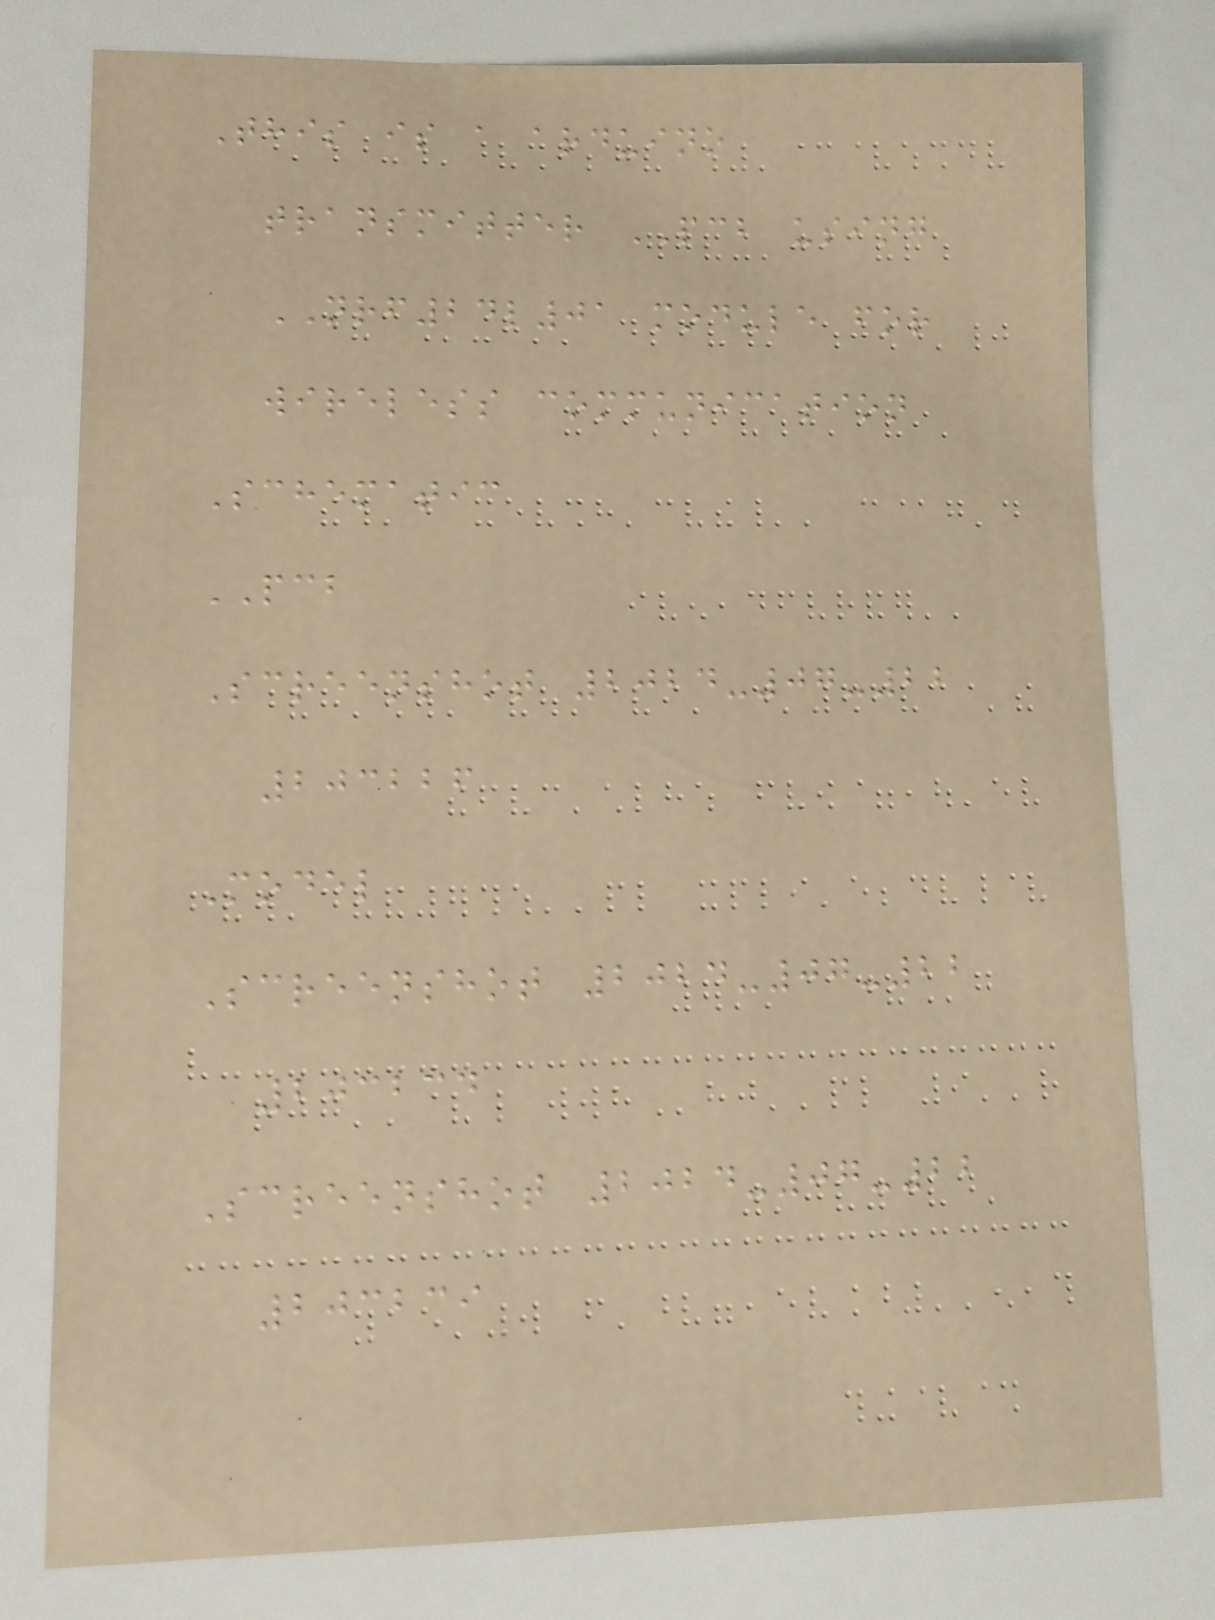This is a arduino
transmitter PCB using
NRF24l01 module for
wireless communication
Schematic
PCB
Screenshot 2024-07-22
203226
Model
Screenshot 2024-07-22
203234
Screenshot 2024-07-22
203239
